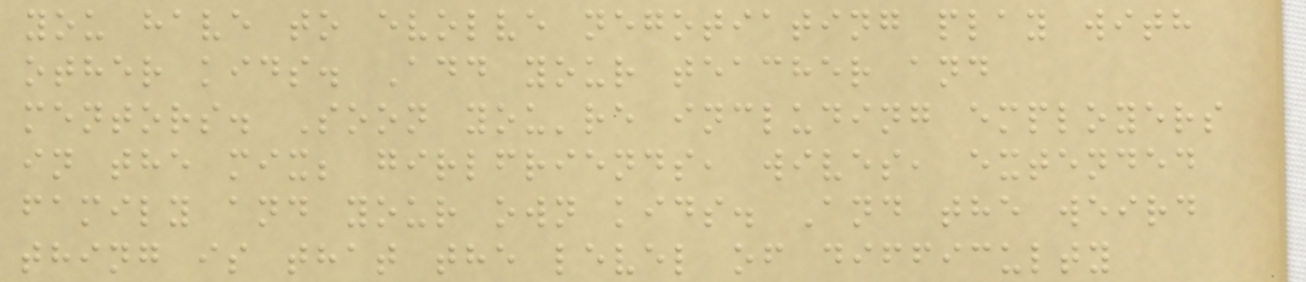you have to evolve negotiating play with
other kids. Add your teacher and
mentors. Soon you're including employers
in the mix; girlfriends, wives, extended
family and your own kids. And the weird
thing is that the level of difficulty
